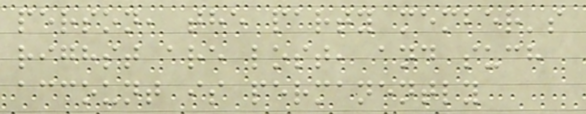person, the party member's
righst are lost, and such
account is permanently
